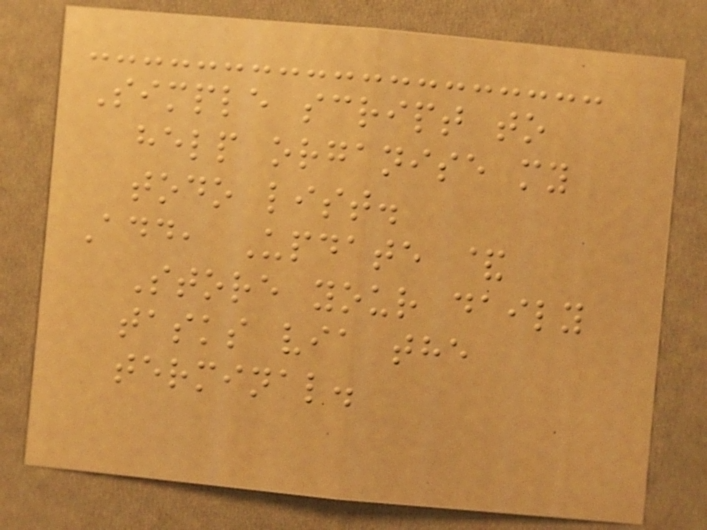Simple script to
help organise my
todo list.
Add, Update &
Store your daily
tasks via the
terminal.
